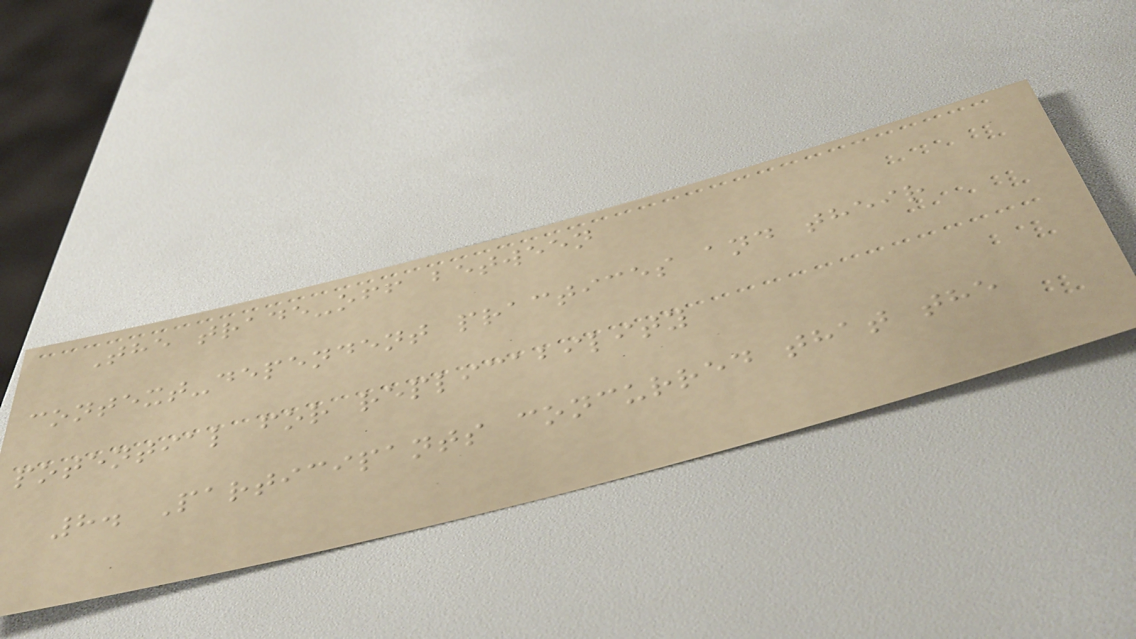The trade-off between
context-dependent practices and their
potential for replicability
8. Participants concurred that the
